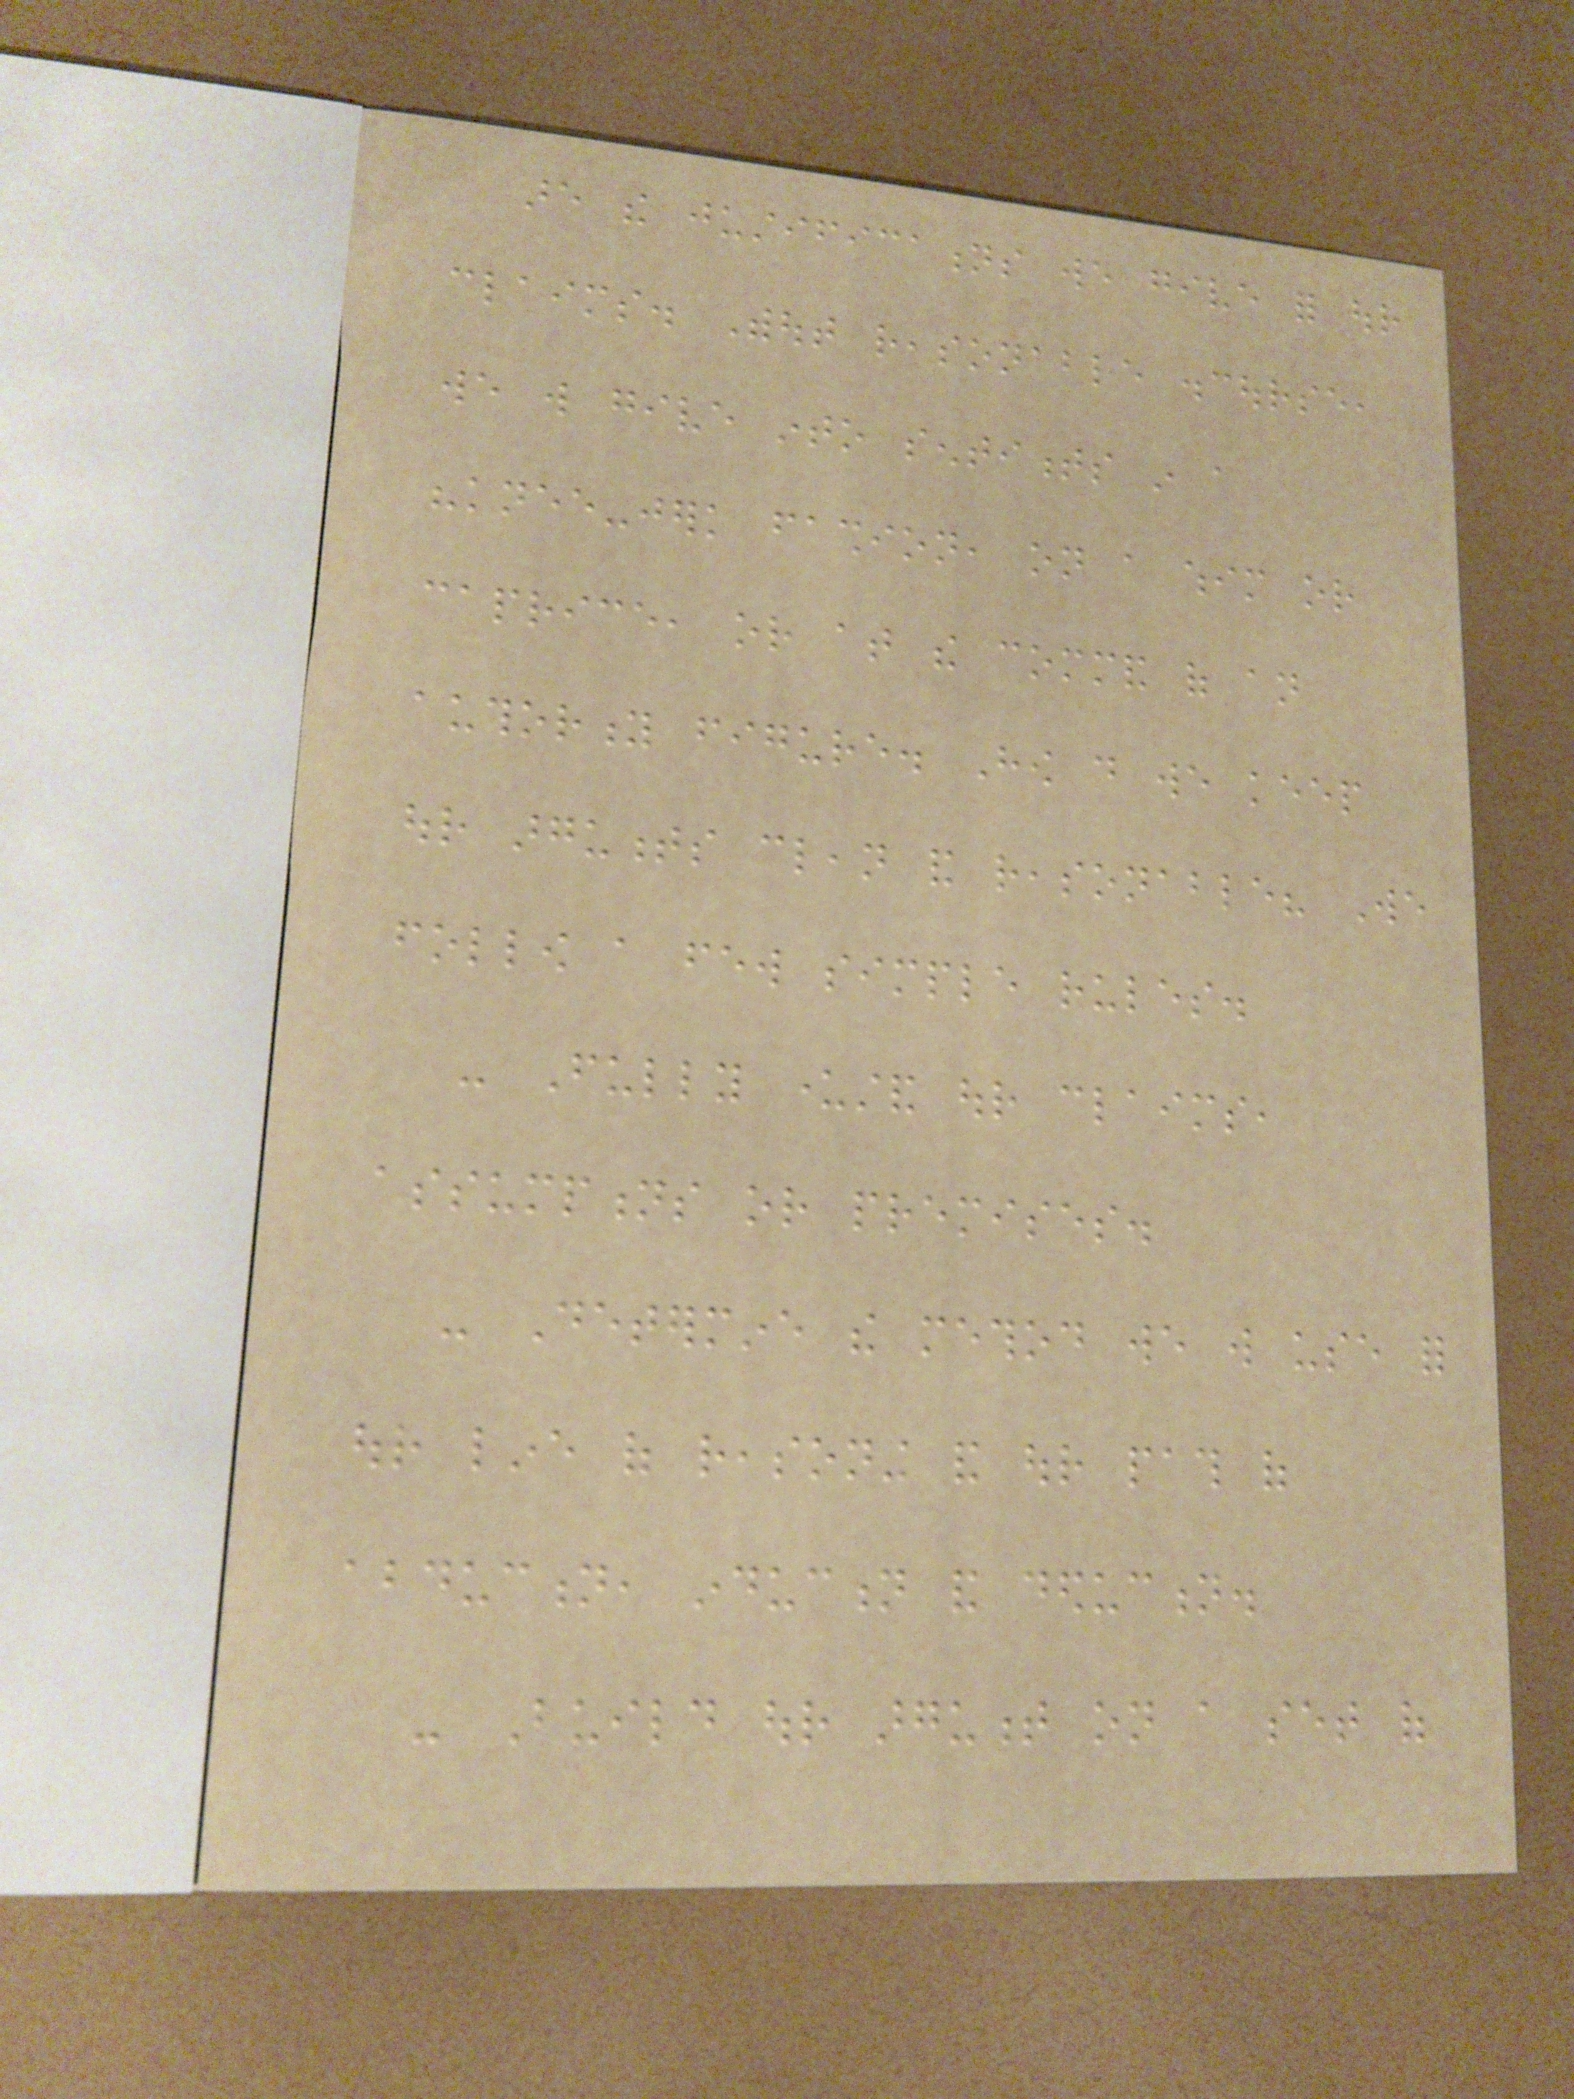are the justifications we give for our
claims. Without reasonable discourse,
we will give into sentiments in a
"knee-jerk fashion, on a whim or
caprice, or at the command of an
authority figure. How do we keep
our arguments clean and reasonable? We
follow a few simple rules.
- Fully understand our claims,
assumptions or premises.
- Determine the method we will use for
our line of reasoning and our path of
abduction, induction and deduction.
- Build our argument on a set of
